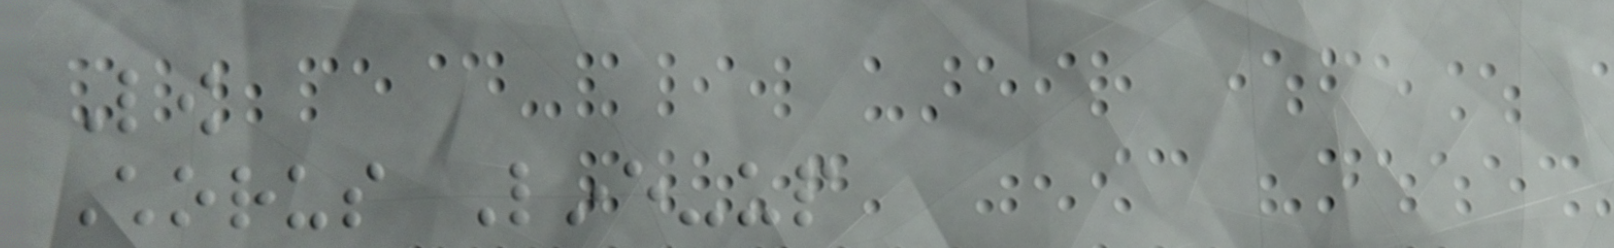Low
Chorus Line-up
